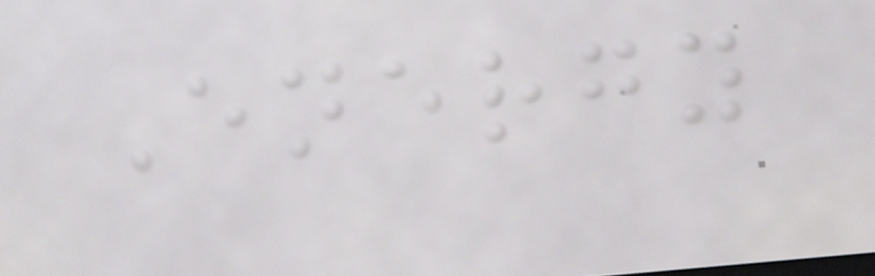Energy
